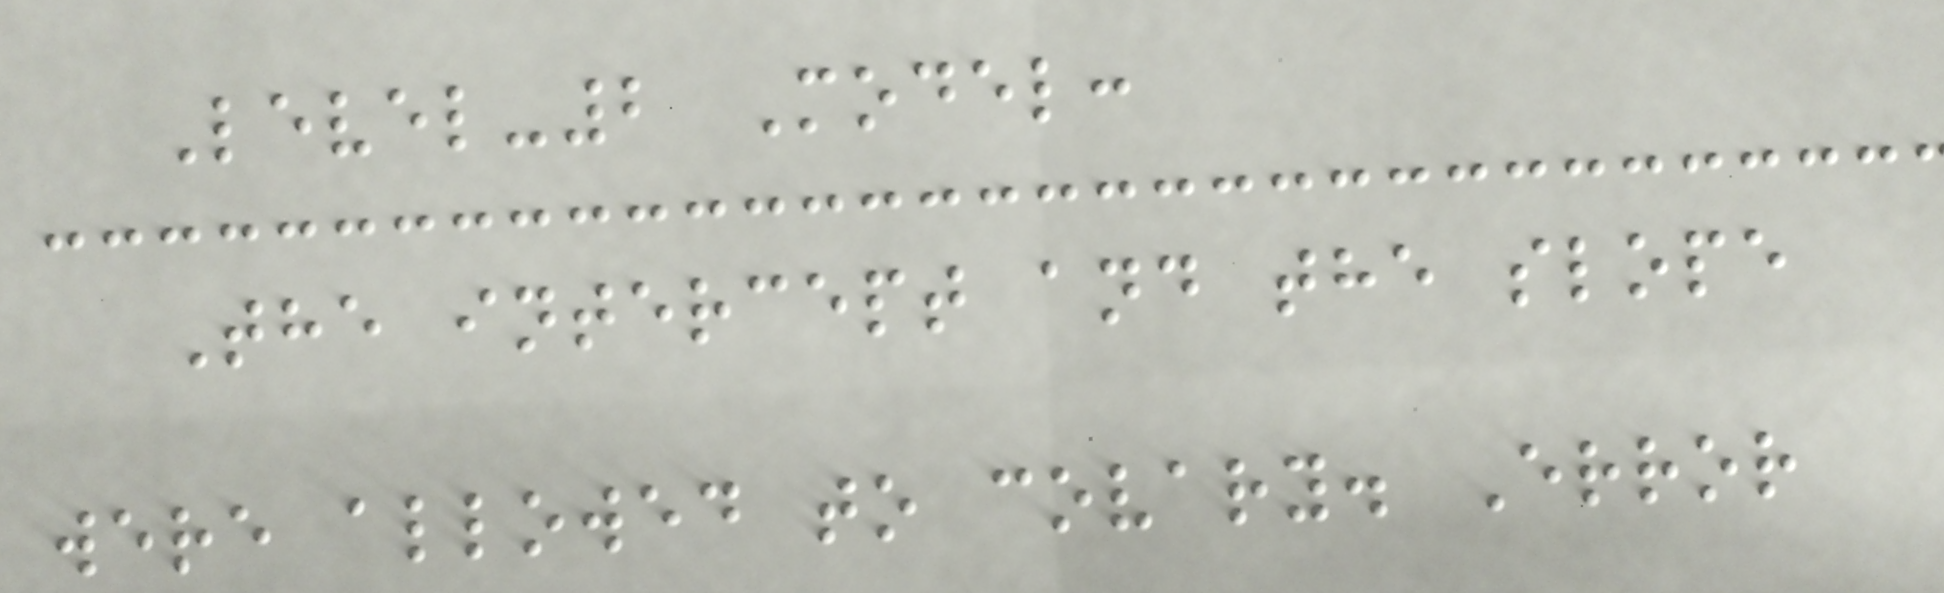Level-2 Model:
The intercept and the slope
were allowed to covary. Error
